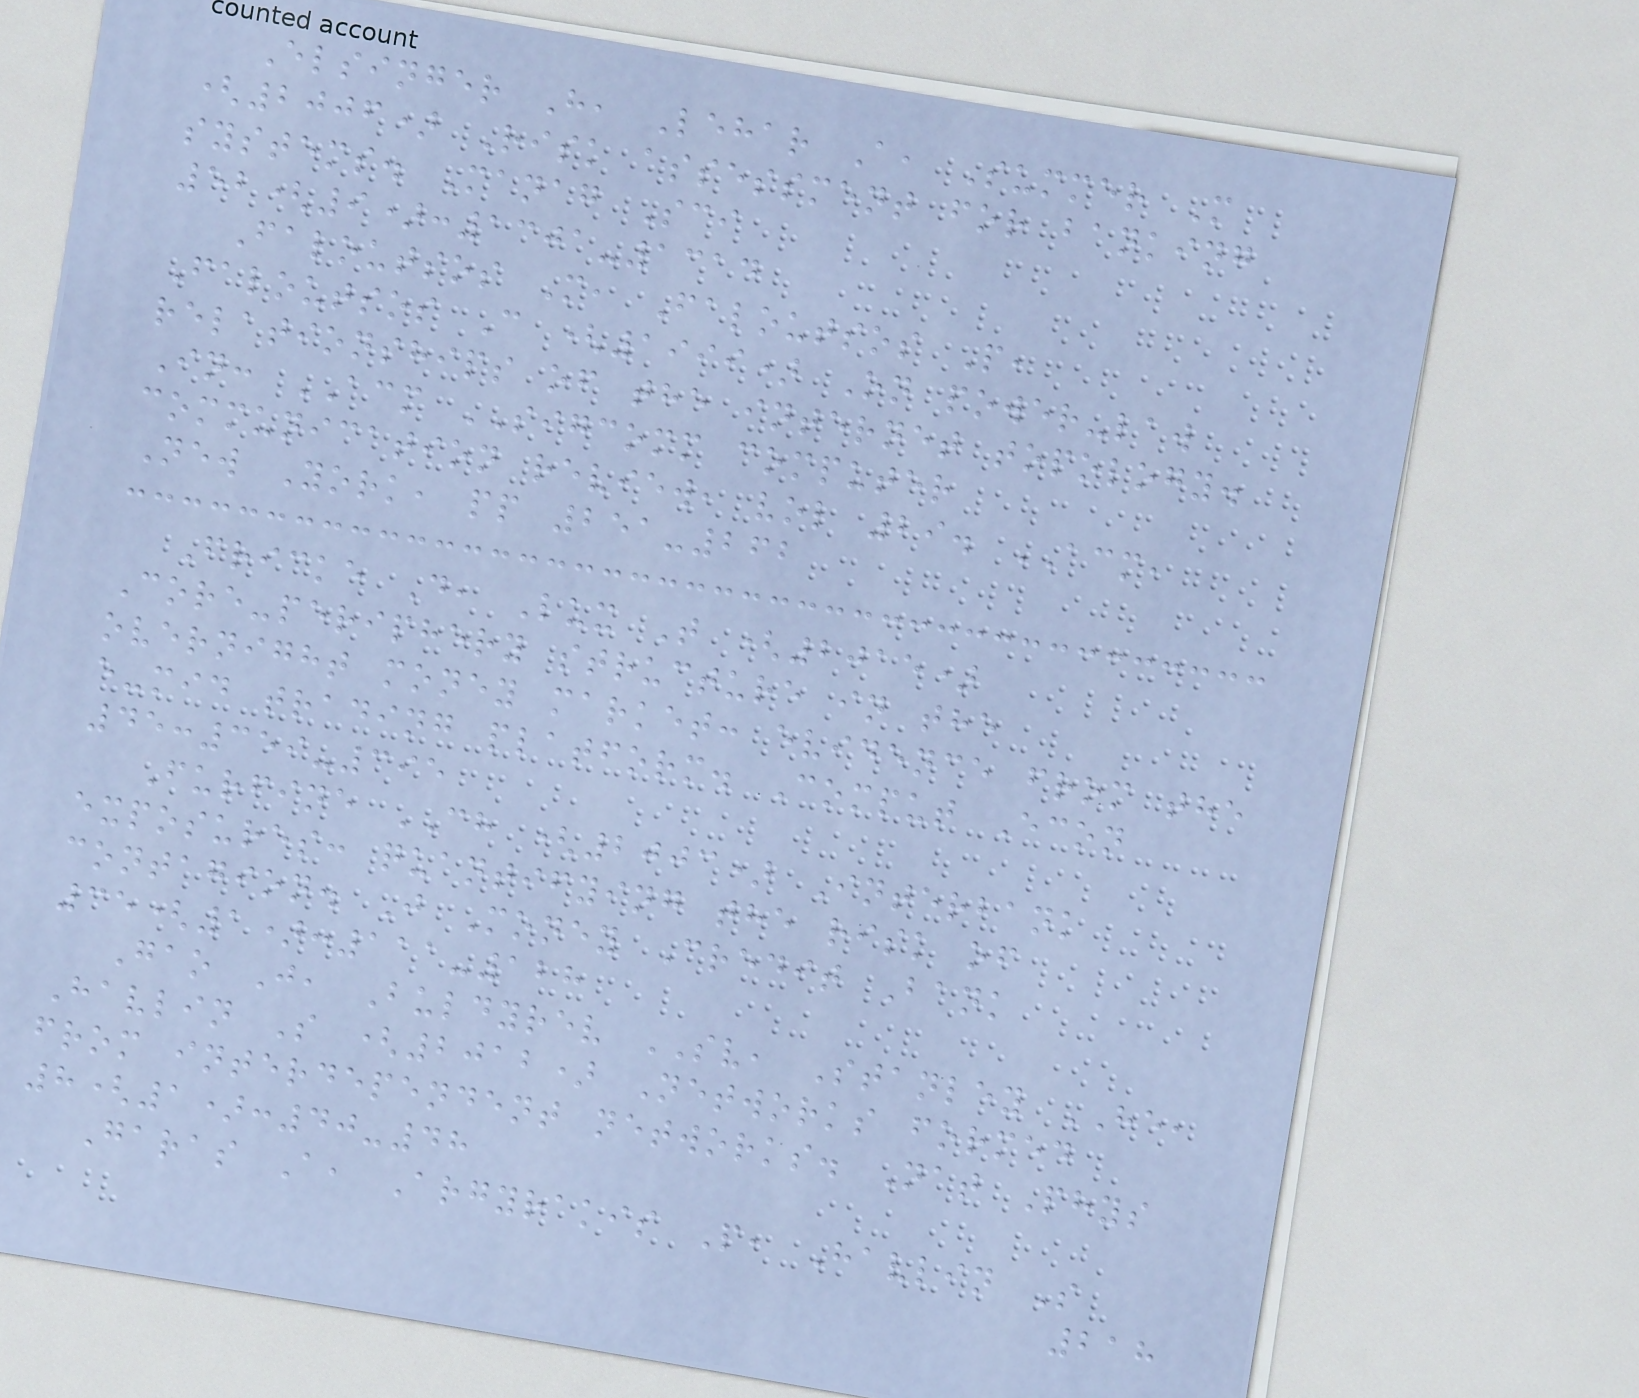Elsinger H, Lehar A, Summer M
(2006) Risk assessment for banking
systems. Manag Sci
52(9):1301-1314
Faloutsos M, Faloutsos P,
Faloutsos C (1999) On power-law
relationships of the internet topology.
In: ACM SIGCOMM computer
communication review, vol 29. ACM,
New York, pp 251-262
Fricke D, Lux T (2015)
Core-periphery structure in the
overnight money market: evidence from the
e-mid trading platform. Comput Econ
45:359-395
Furfine CH (2003) Interbank
exposures: quantifying the risk of
contagion. J Money Credit Bank
35(1):111-128
Gao J, Buldyrev SV, Stanley HE,
Havlin S (2012) Networks formed
from interdependent networks. Nat Phys
8(1):40-48
Garas A, Argyrakis P, Havlin S
218
